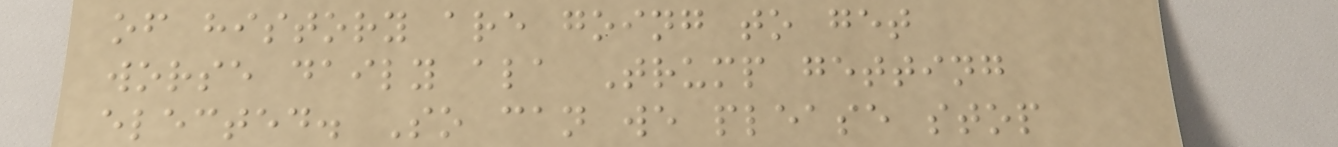of history are going to get
worse daily ala Trump getting
elected. So can we please stop
